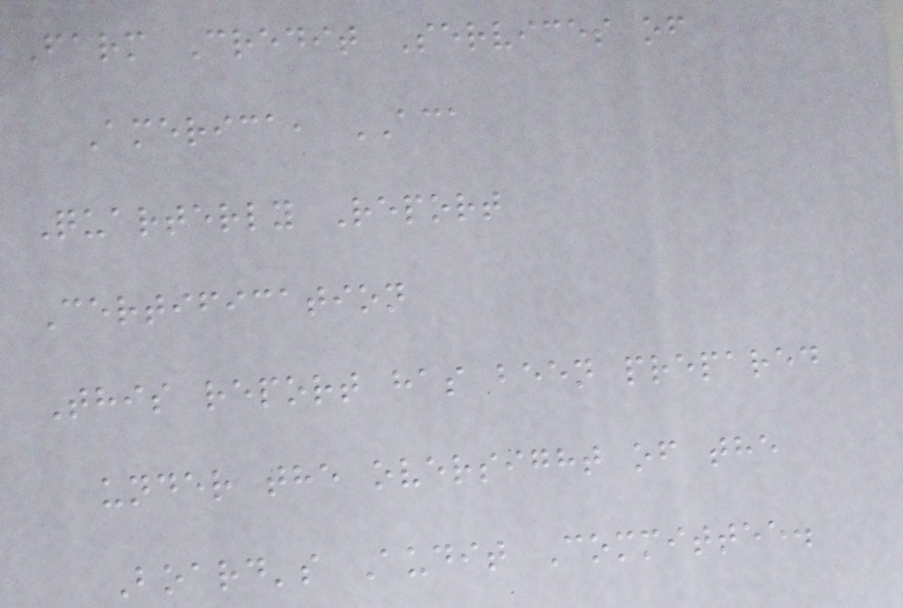Farm Credit Services of
America, ACA
Quarterly Report
Certification
This report has been prepared
under the oversight of the
Board's Audit Committee.
